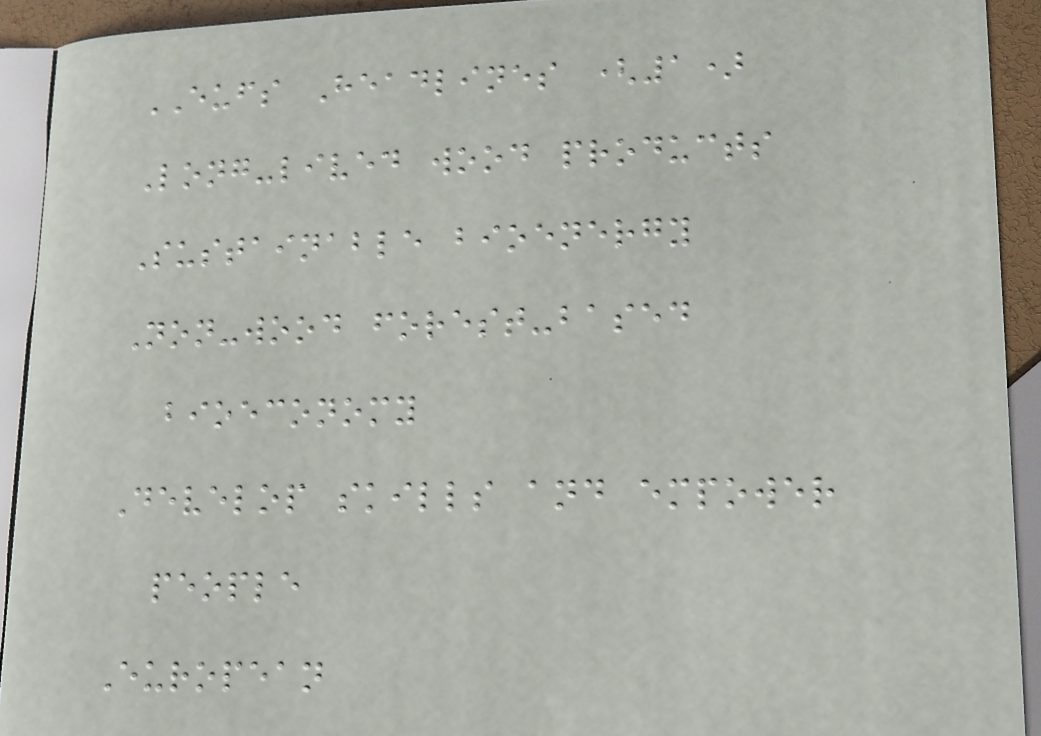EUFS Headlines (1)
Long-lived wood products
Sustainable bioenergy
Non-wood forest-based
bioeconomy
Develop skills and empower
people
European
